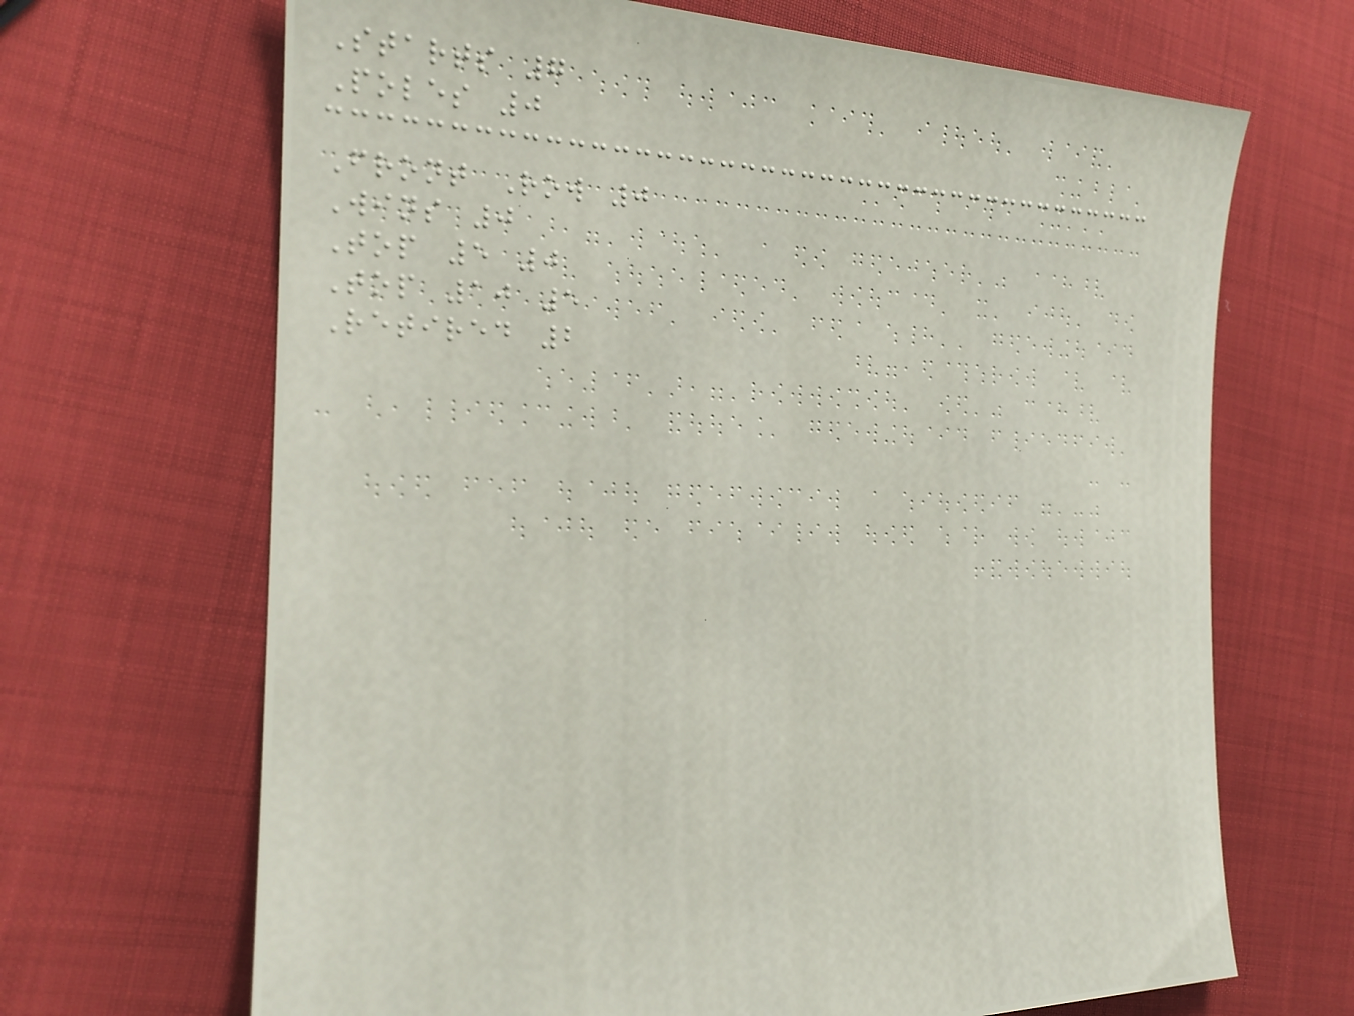Starts 7
Poles 0
Front Row 0
Wins 0
Top 5 0
Top 10 5
Retired 2
